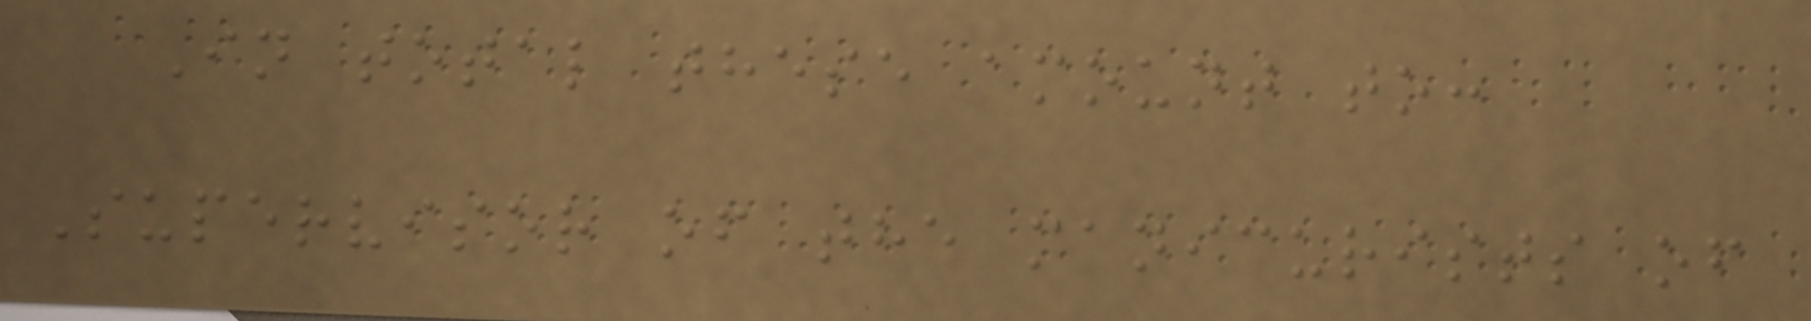In total these amount to:
Supervisor of the manicurists of
